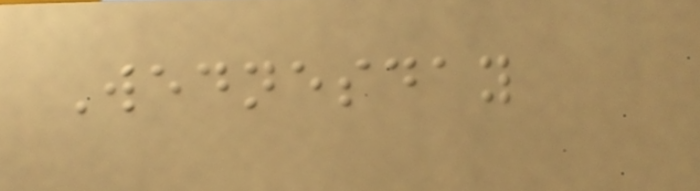Wednesday
